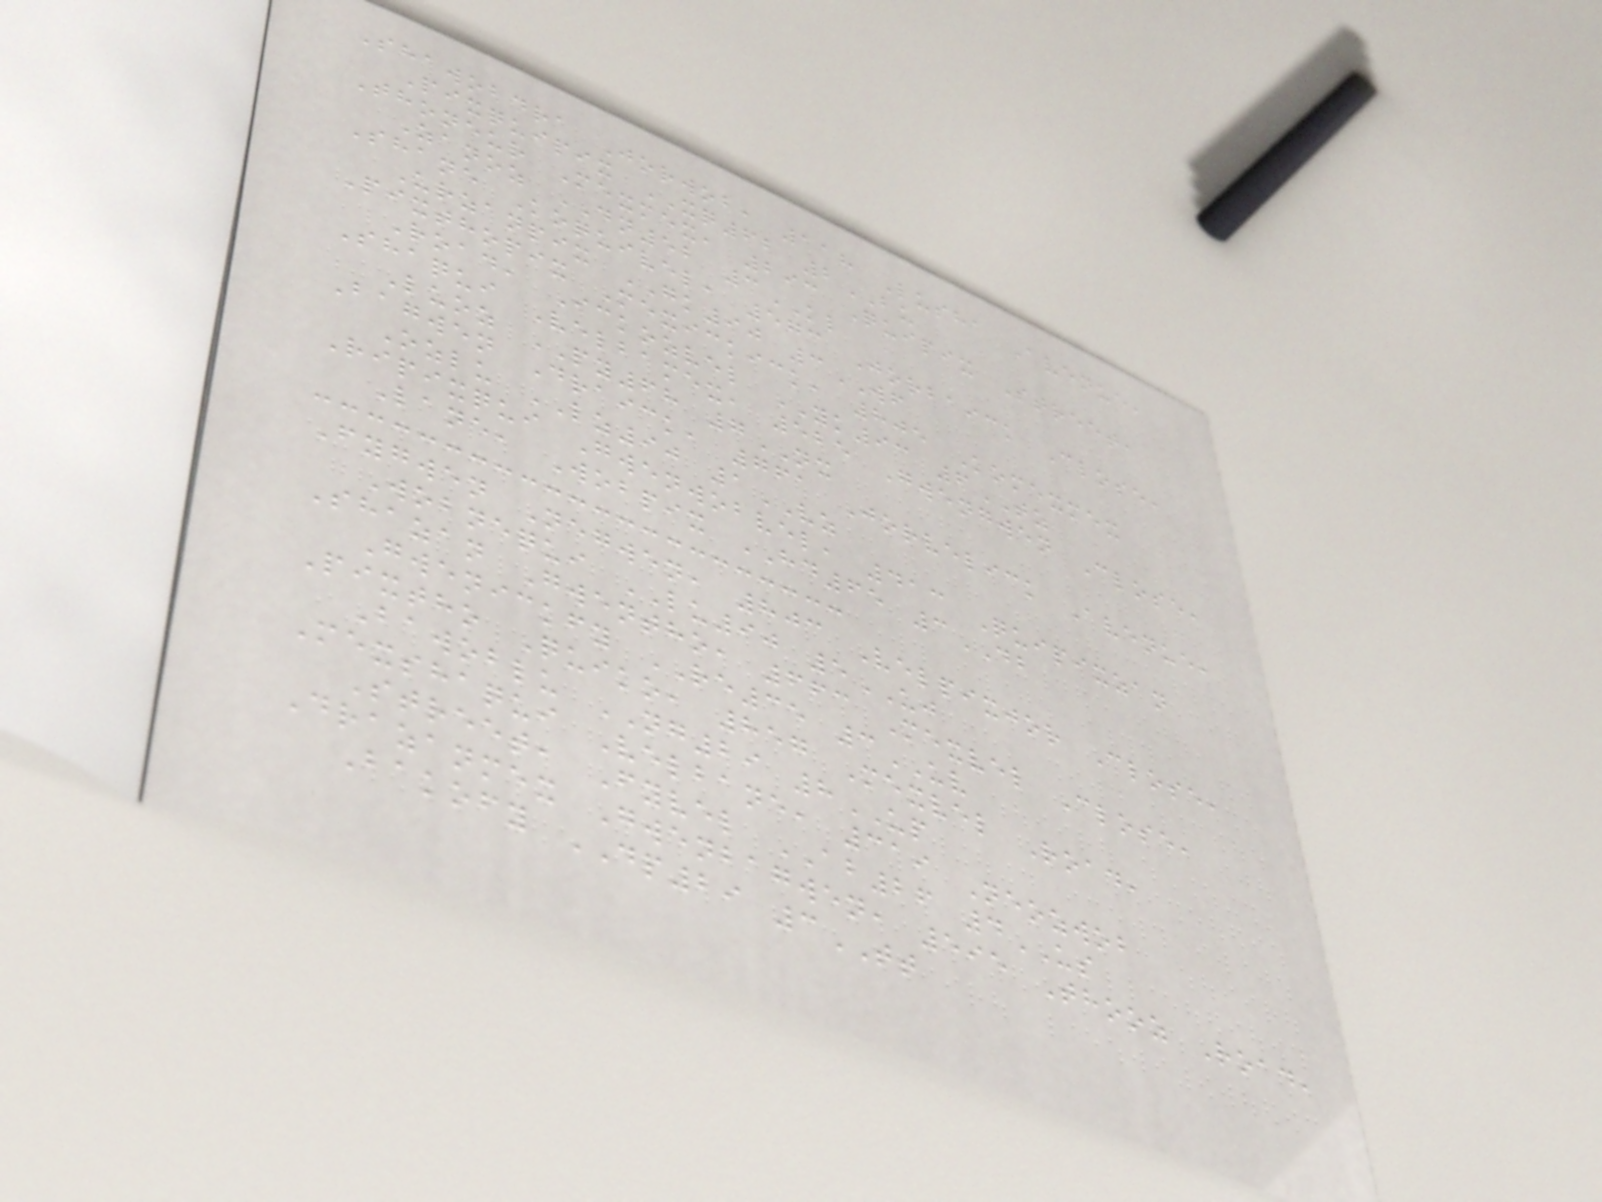Shawobdra Jorwob, 118 Lusha Avenue,
Pixquipix XQ62 2BU
Thoneur Mexmex, 293 Quipix Street,
Zanoz DN52 3KL
Shane Koquivel, 573 Jorbaick Close,
Urzanpix GK90 3WF
Pixthopix Mexickick, 805 Komexmex
Road, Ickozvel YK93 6TZ
Shaqui Velbamex, 525 Gwengwen Close,
Luoz PY68 7NX
Bagwen Draick, 761 Jorvelick Avenue,
Ozlu LZ90 1VZ
Ripixqui Gwenwobvel, 413 Quipixzan
Lane, Wobpix HD65 3DB
Fygwen Negwen, 803 Velpixjor Close,
Wobnequi LU90 5UJ
Shazan Gwentho, 663 Mexvel Close,
Gwenickfy RE35 3UV
Pixtho Quiko, 857 Mexvel Road,
Bawoblu NG29 8UP
Mexshaqui Velbane, 319 Neozwob
Street, Fyvel AB26 4US
Drazanmex Gwenbagwen, 595 Thooz Road,
Bakofy DP29 3TT
